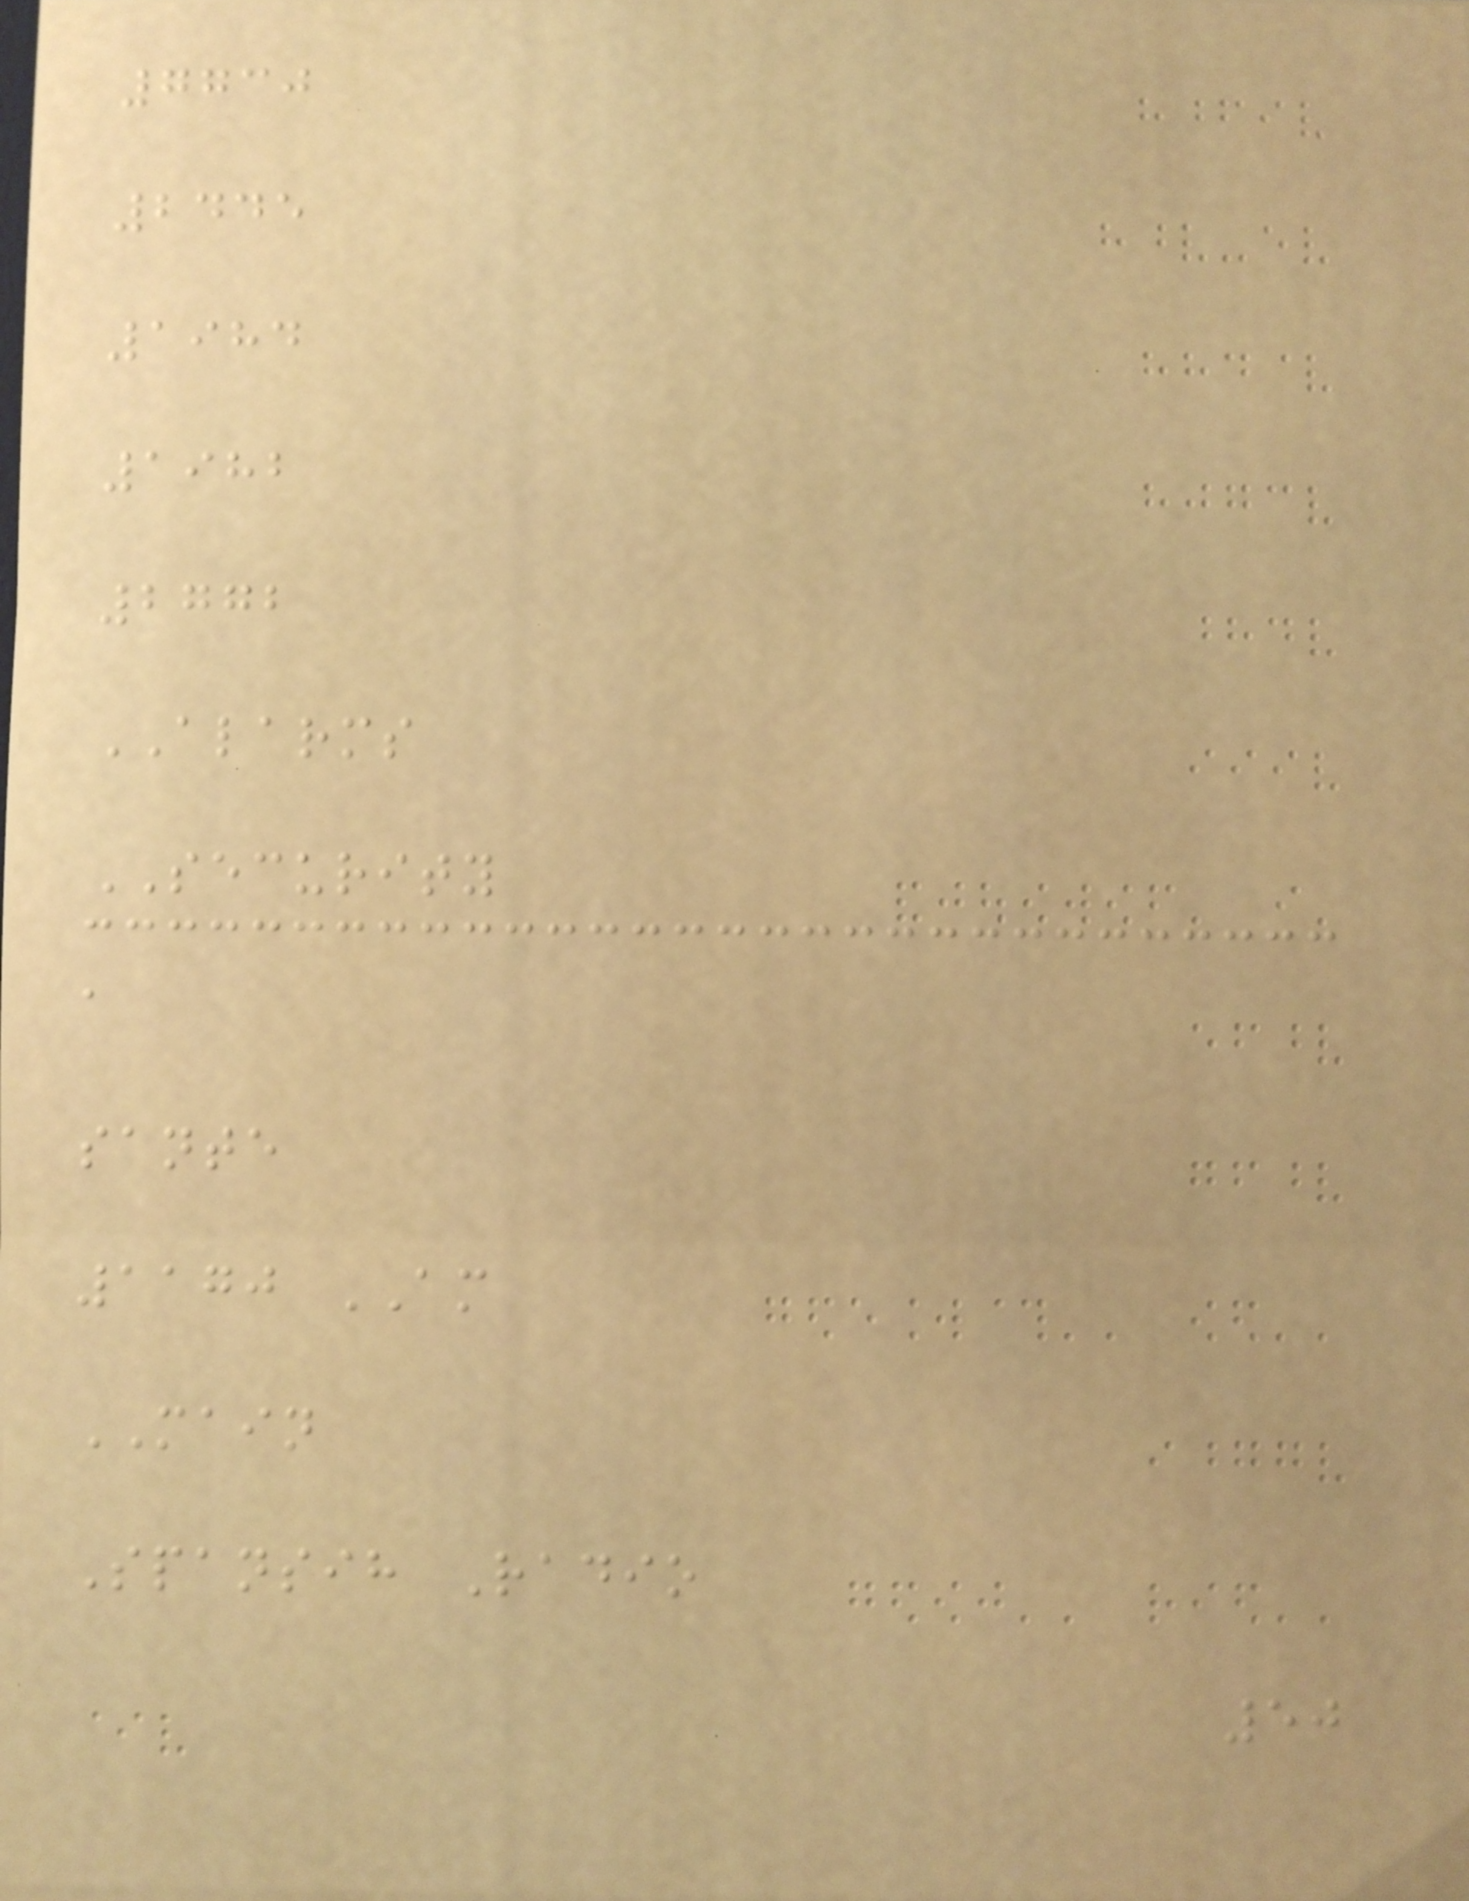7730
2445
1984
1982
2772
ALARMS
SECURITY
a
sante
1170 AM
MAIN
Spansih Radio
50
